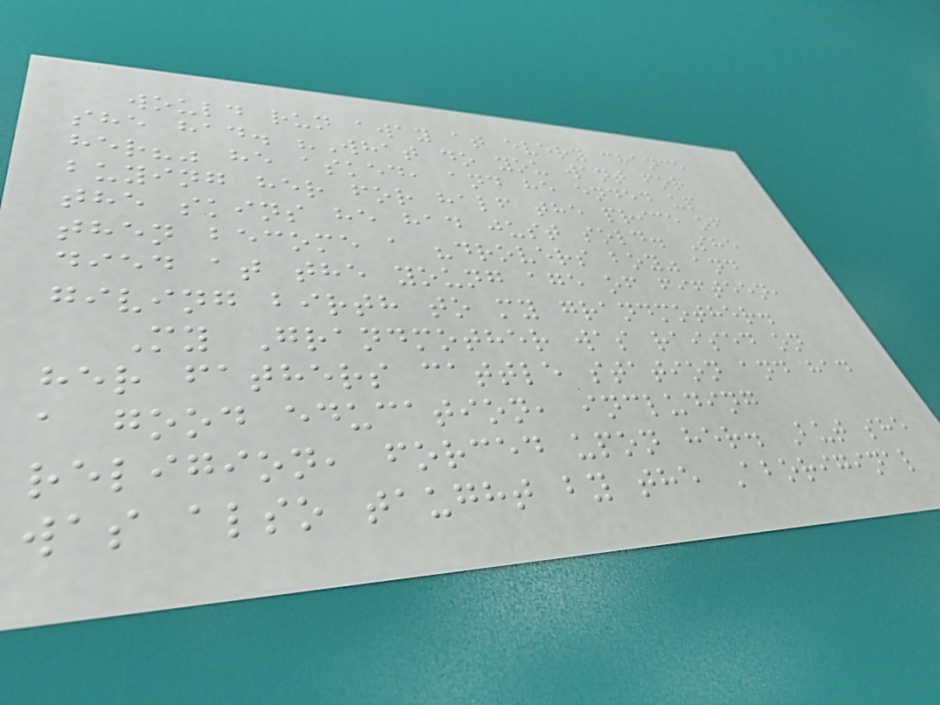would run away at every chance
she had. "What do you want for
her?" he asked, and he ended up
buying her for half the price of
the skins he had just sold. She
then become a "drovers boy" and
died at the young age of fifteen,
giving birth to my grandmother.
My Grandmother was raised on
her fathers cattle station and had
a good education, including
religion, forced upon her. But she
was also taught by the Aboriginal
